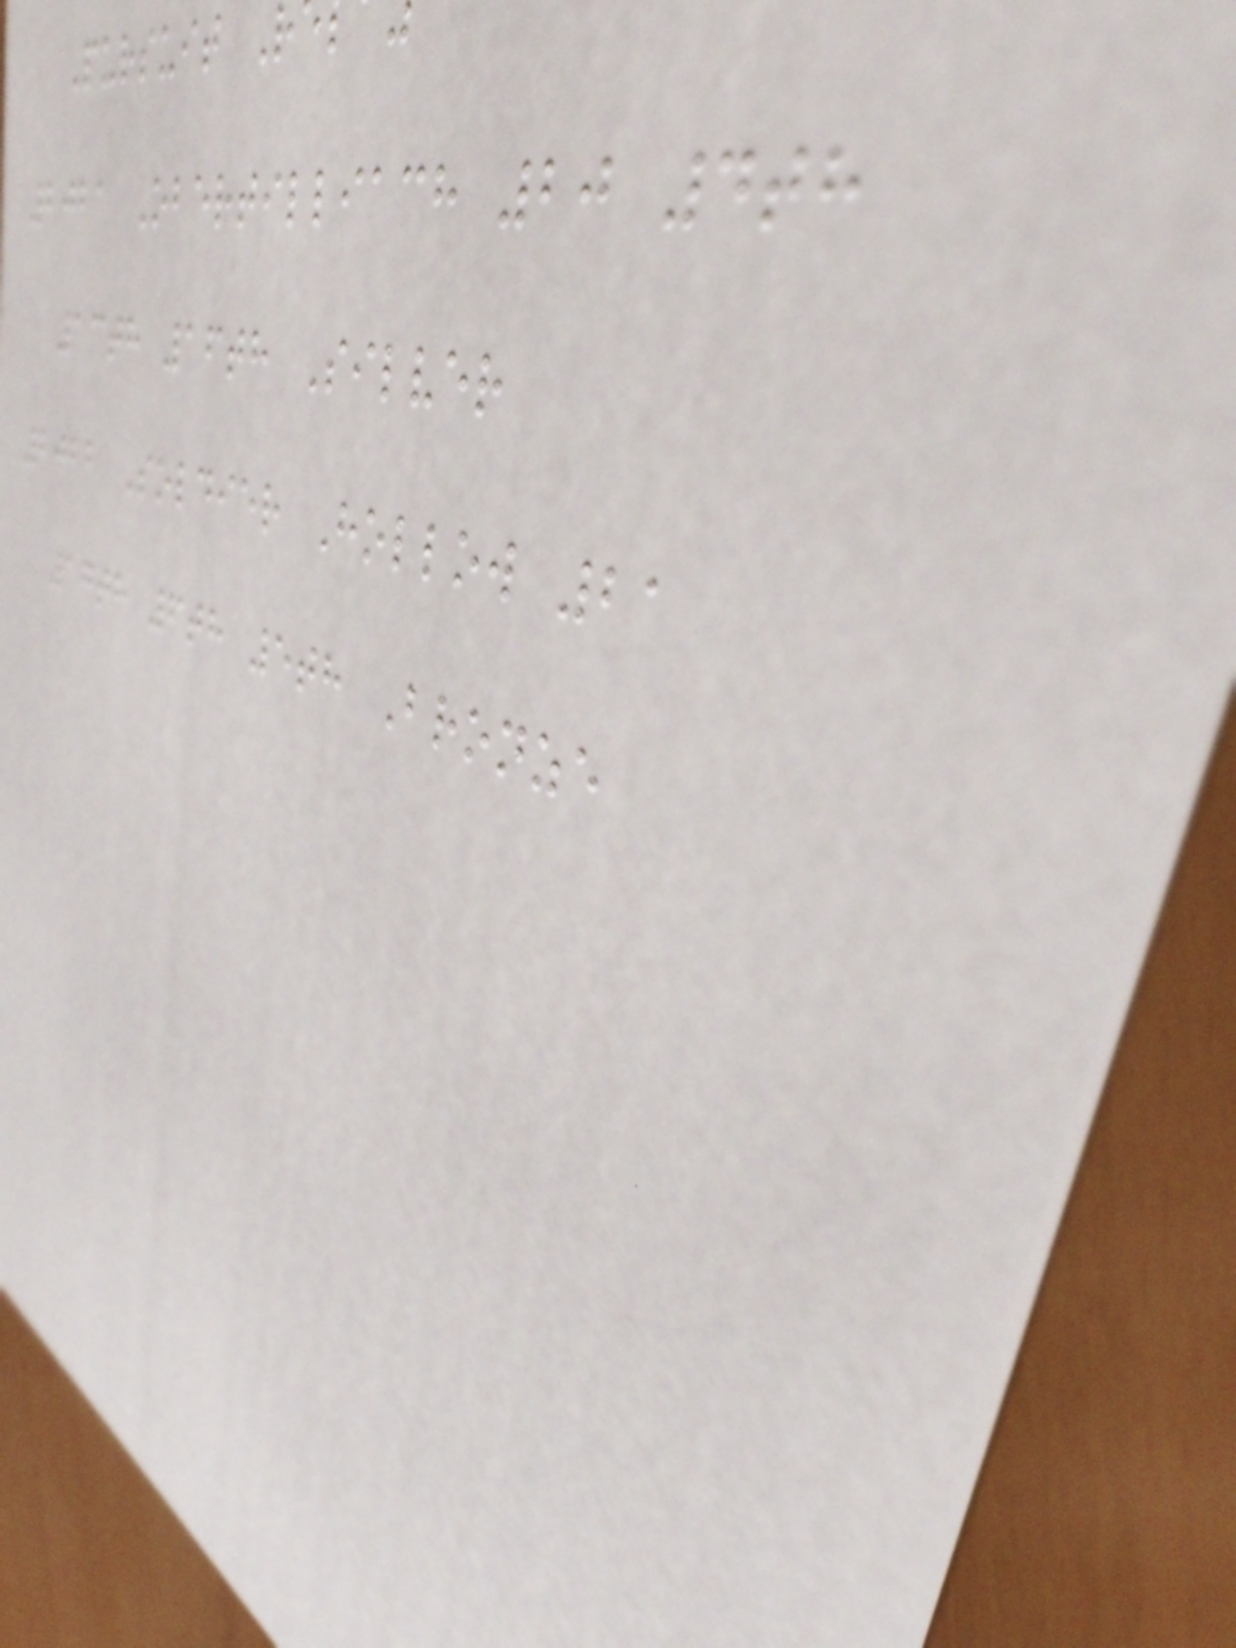Pursuit R
2021 Obertilliach 20 4th
13th 16th Silver
2022 Soldier Hollow 21
17th 6th 5th Bronze
